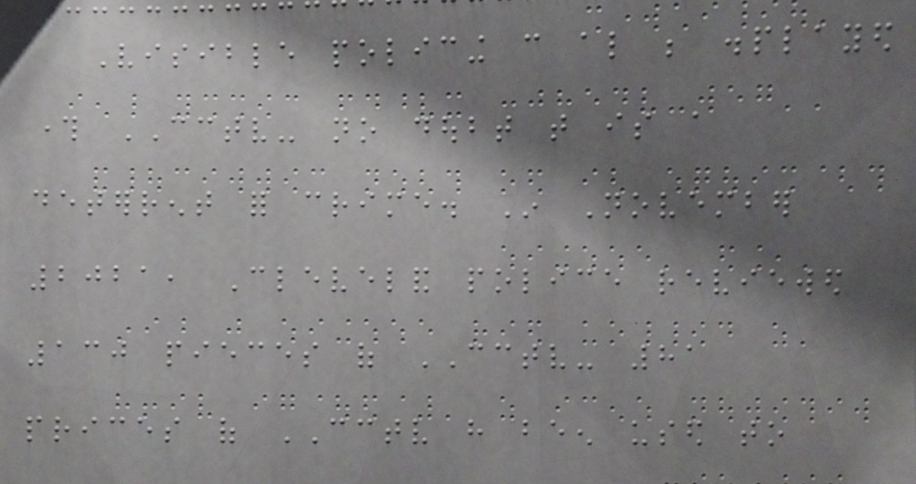Visible policing can also be displayed
through CCTV- no doubt that is a
deterrent for crime. In November
2021, Cleveland police reviewed
130 pieces of CCTV- 81
prices of CCTV have been used to
